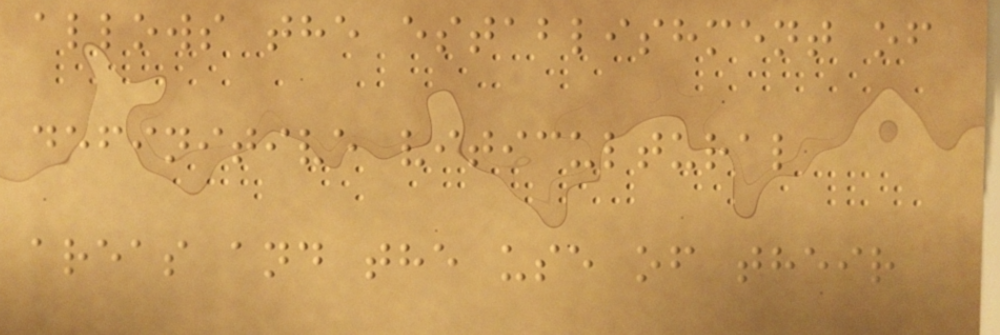allows the establishment of
definitive viticultural
areas and the use of their
